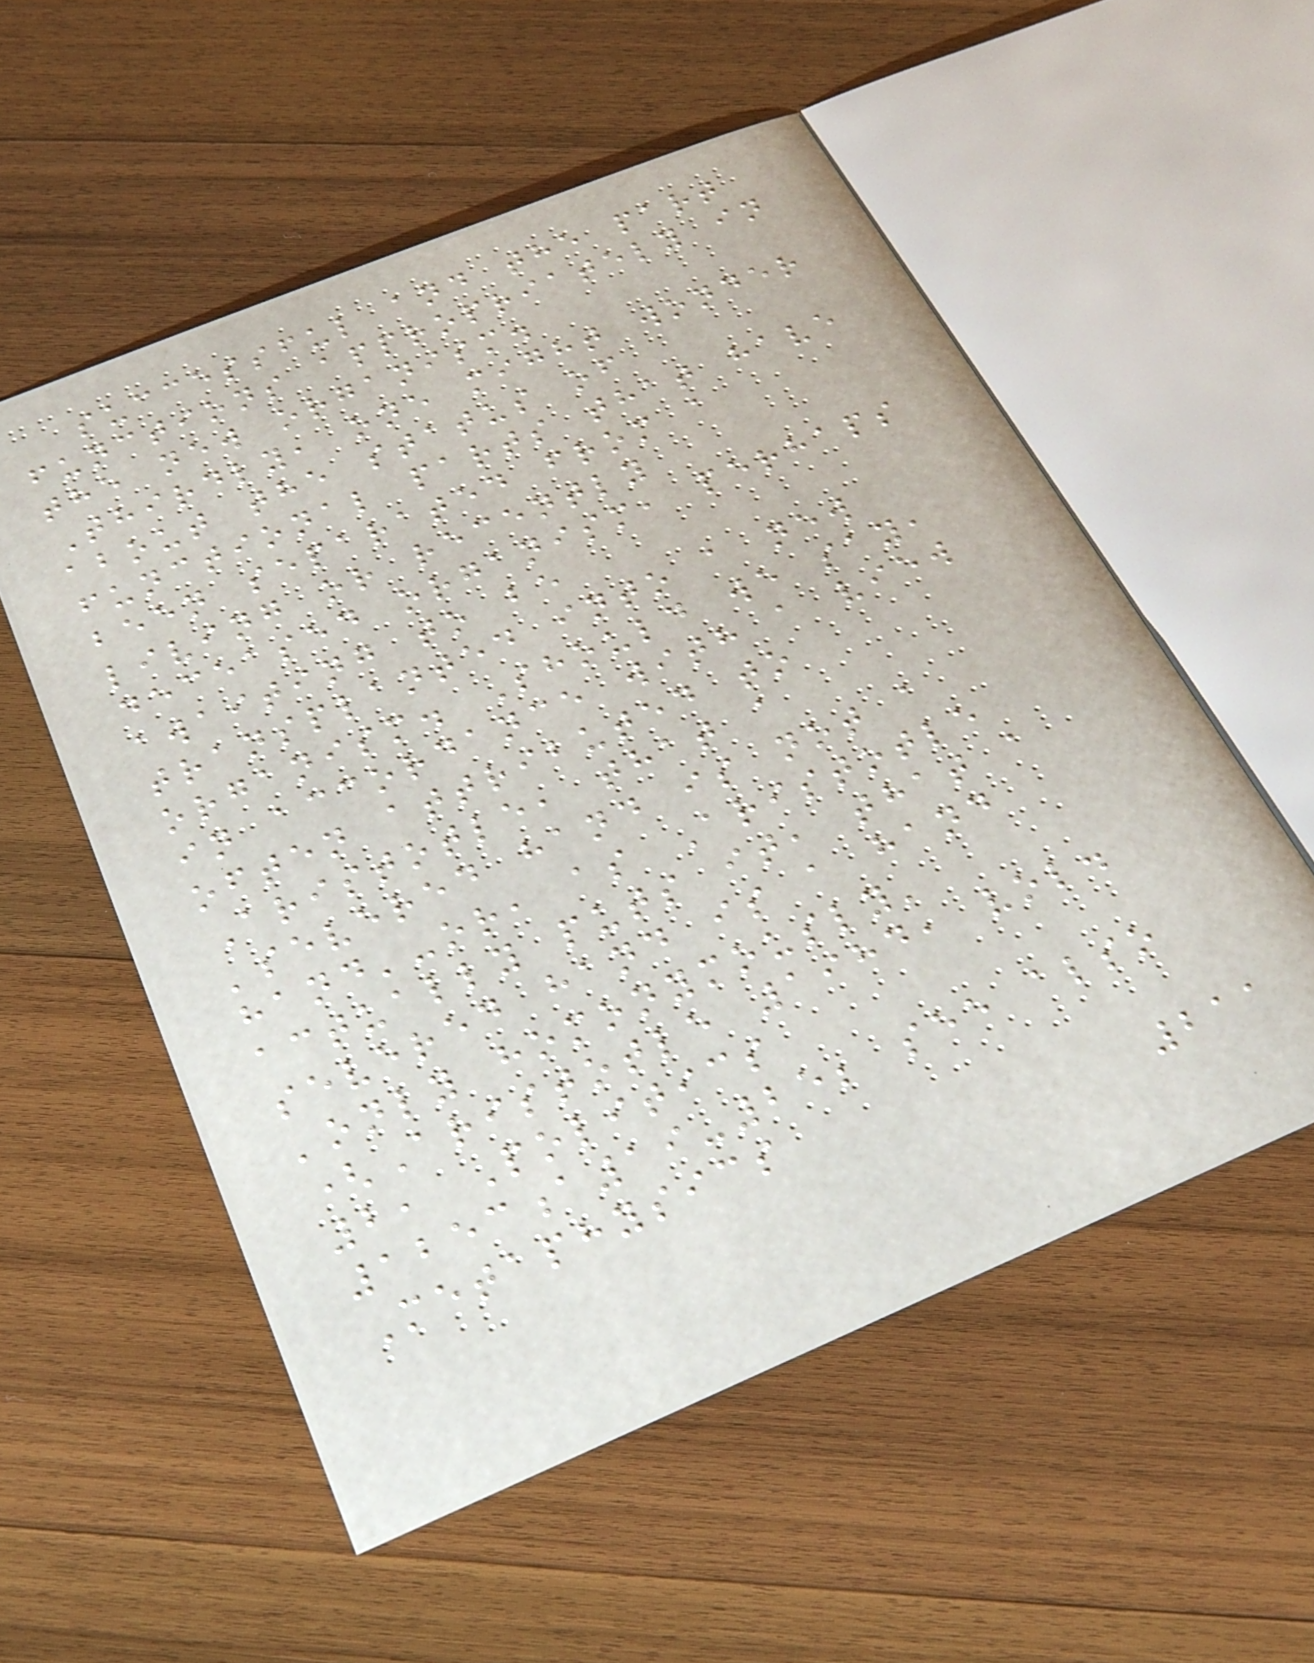successful and the part
functions appropriately in
the new organism.
Thirdly, one might wonder
about the status of
functional parts that have
been separated from a
living or recently
deceased organism, perhaps
awaiting to be
transplanted into a new
organism. Should we say,
in accordance with a view
often attributed to
Aristotle, that a
'severed hand is not a
hand'-or, as Aristotle
actually puts it, that a
severed hand is a hand
'only homonymously'
(Aristotle 1984, vol.
2, Politics
1253a19-25; see also
Metaphysics
211
